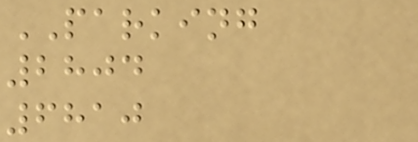PARKING
2804
6810
